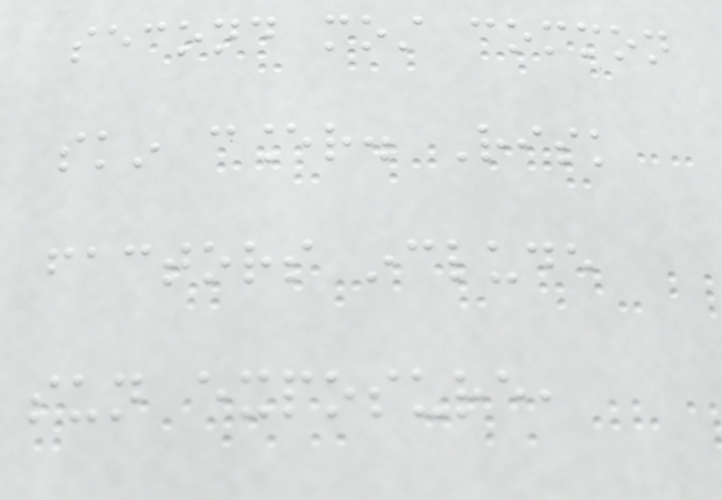second most common
skin cancer. Risk
factors include
sun exposure,
